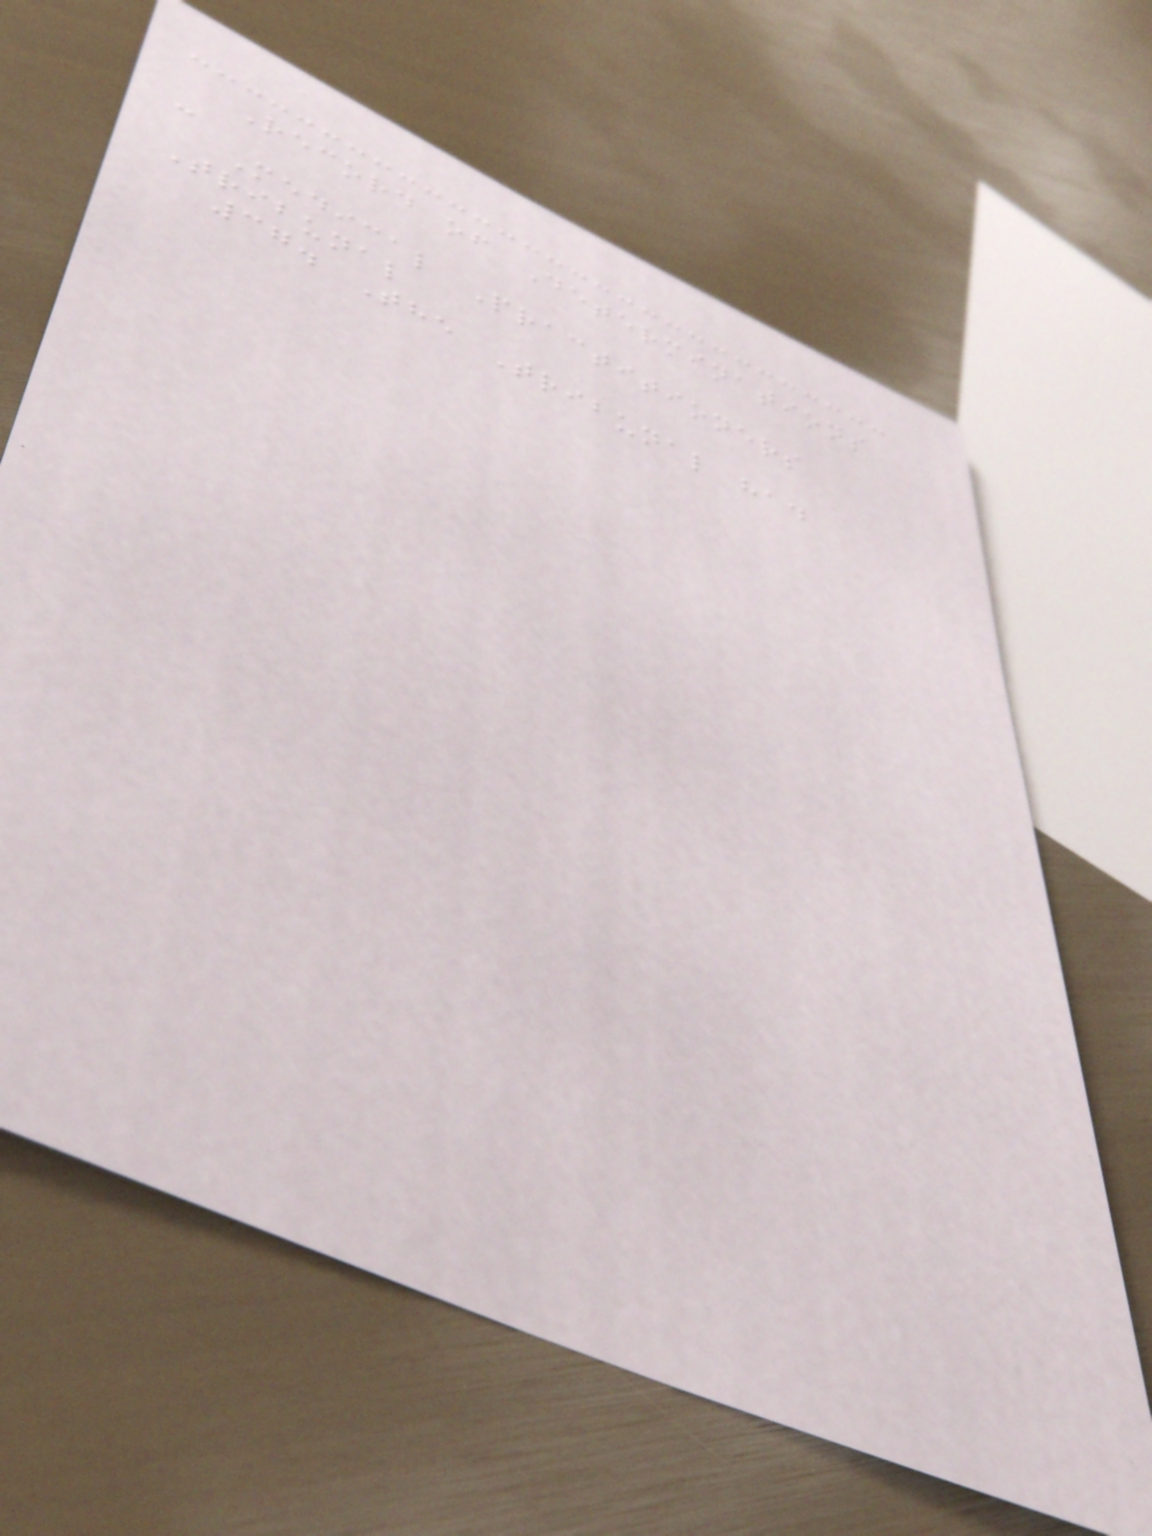Record of Determinations
-
Medical Practitioners
Tribunal
37. The Tribunal had
